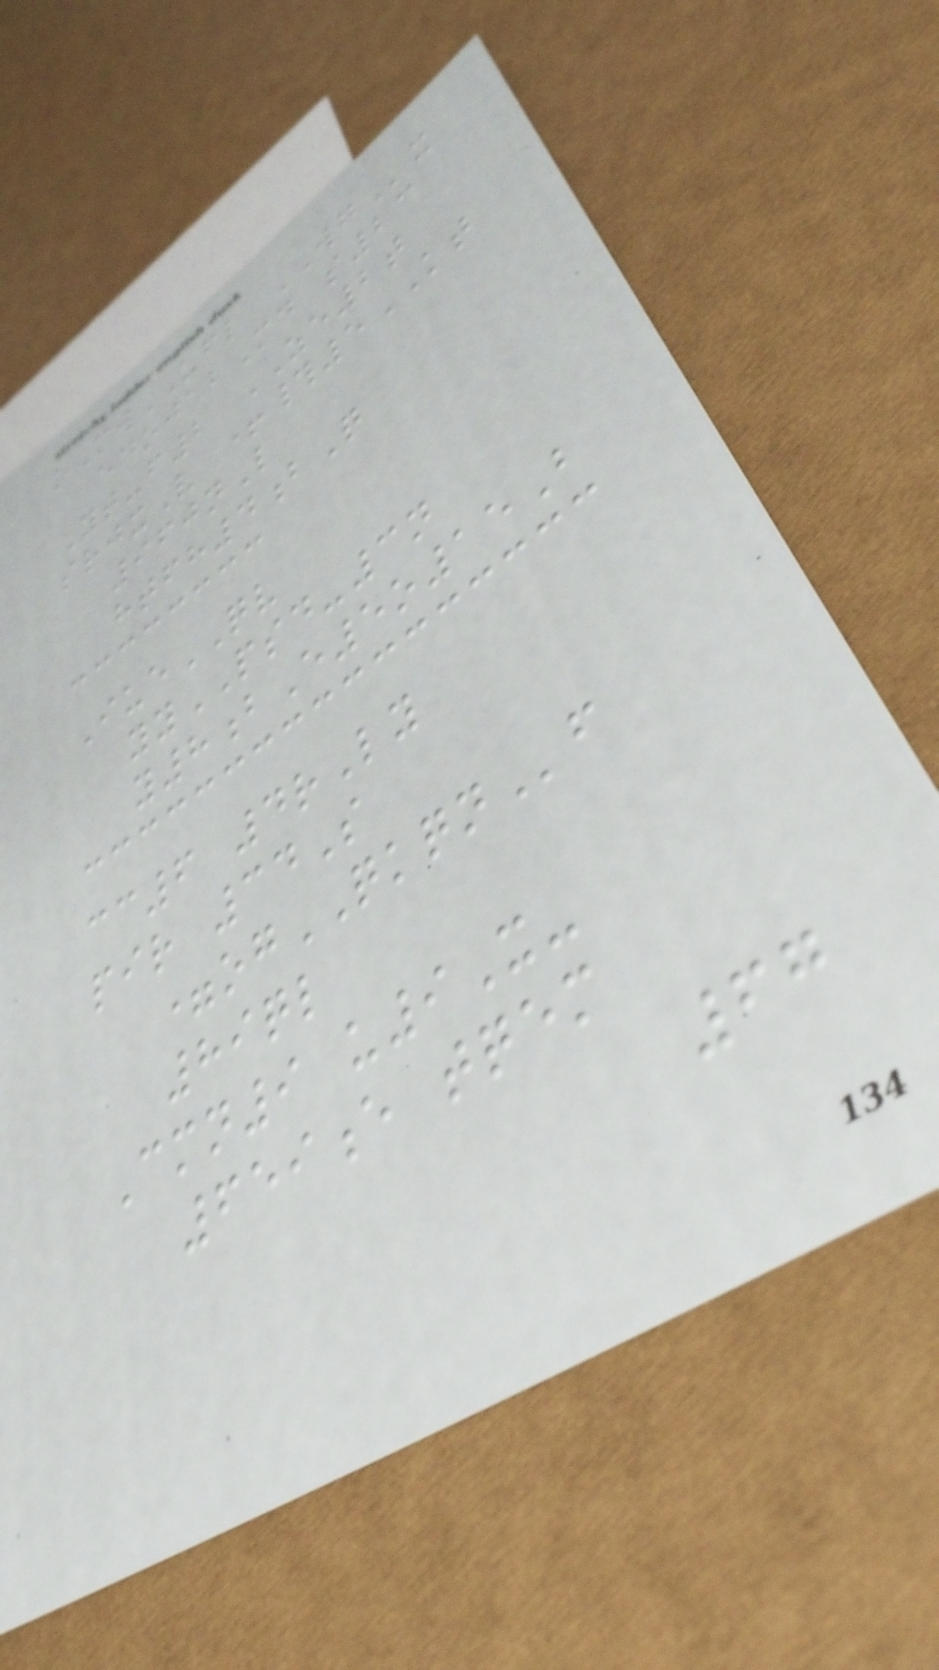oMwUFL WGx
edojabMd s23
Yt-f2 ZE2t
srjxV +#5KT
960nL
htfh4bQ
IueQV
yyPSD-3n
y8bE5o15B
cc6 4rLy
pir 34S
=ogQKQNf
89ql
Cmn9 u9X-
659e tqem
67
